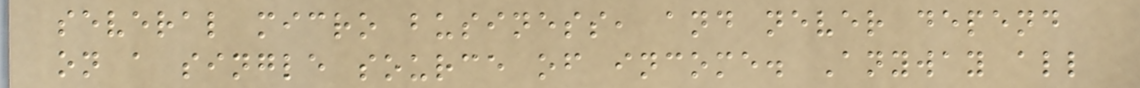several micro business, and never depend
on a single source of income. Anyway all
